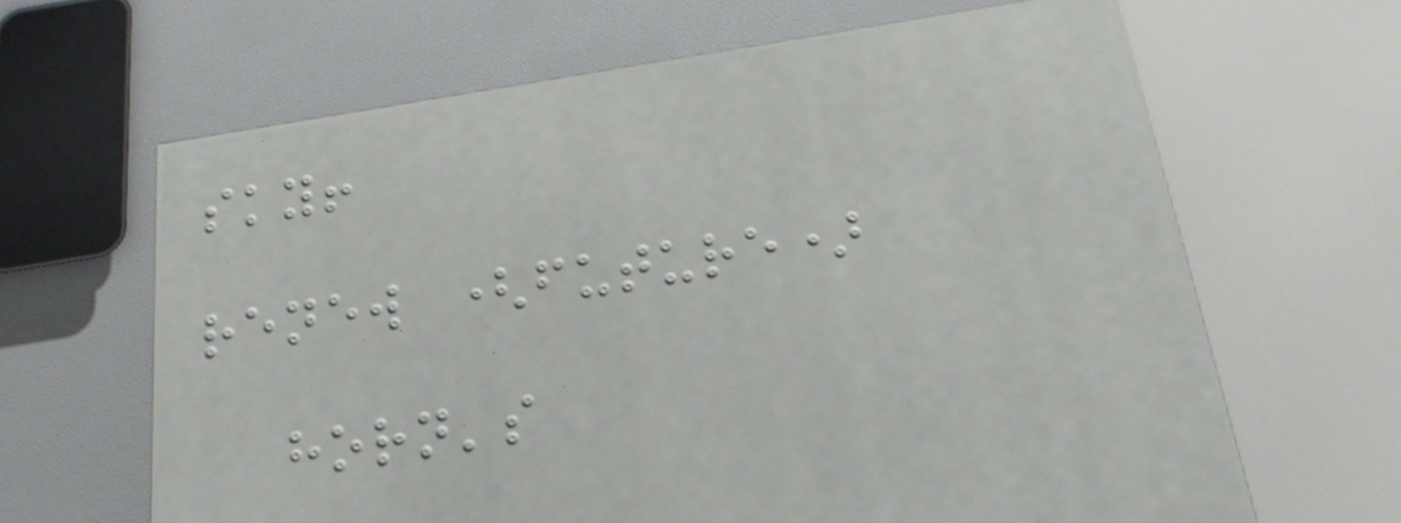sky!
renew (future)
horn's
